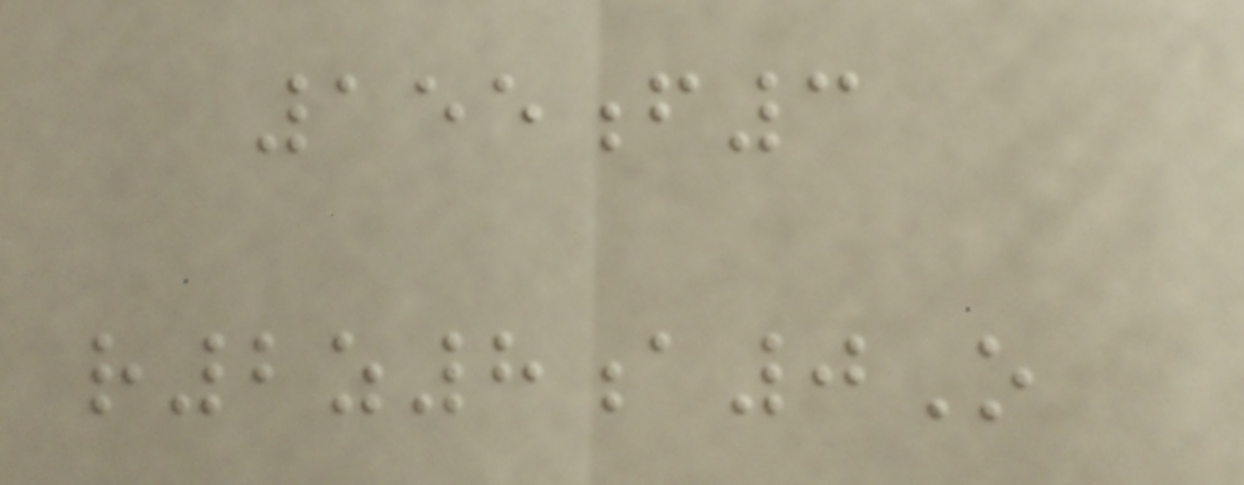155f3
r2z8a0O
